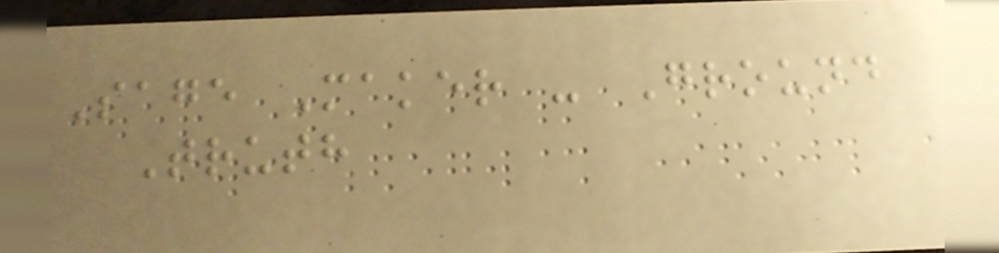Sage Maker - Ground
Truth
